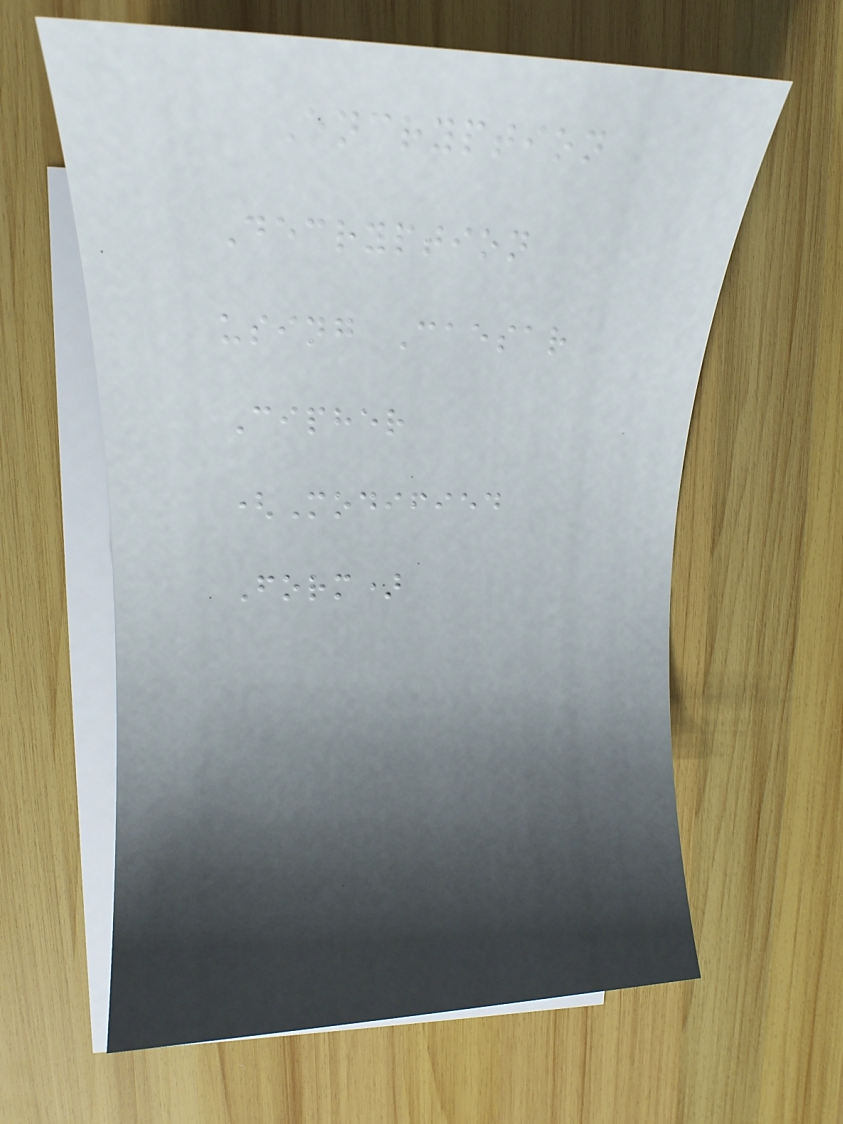Encryption
Decryption
using Caesar
Cipher
(Modified
Form)
